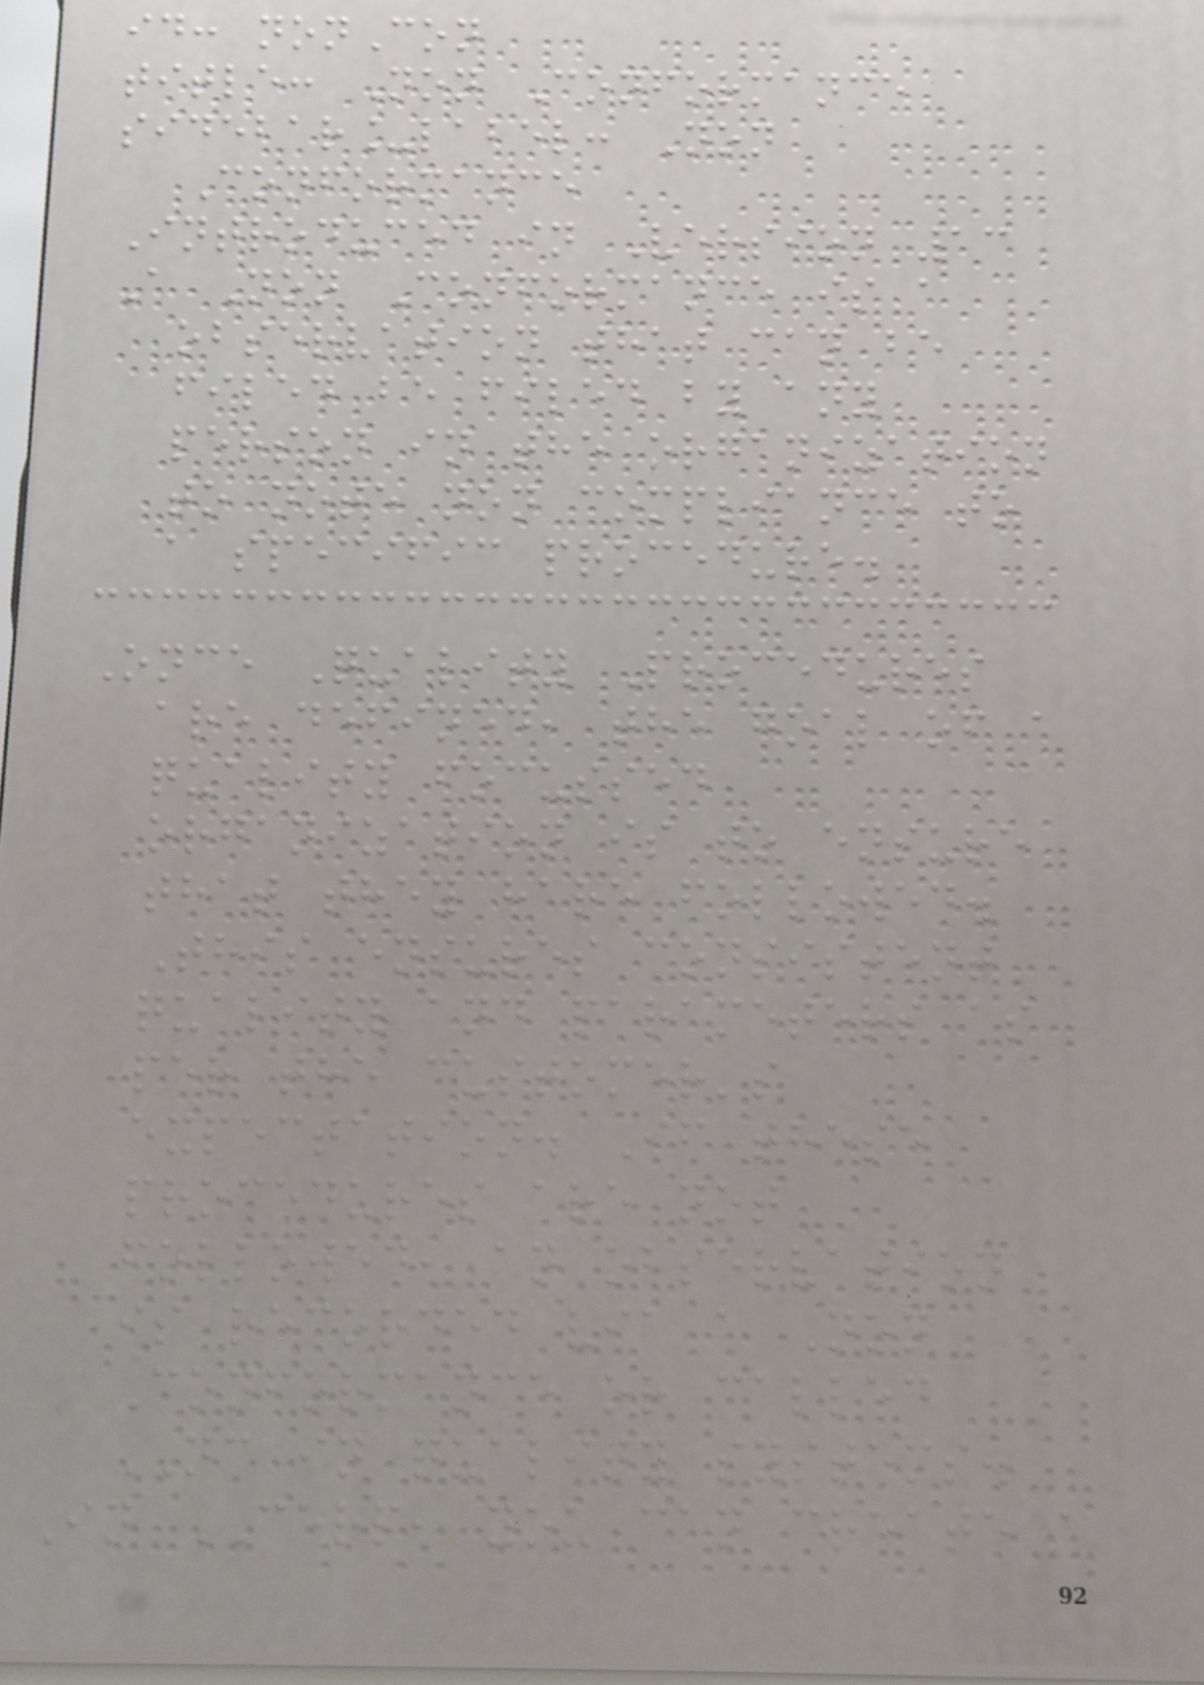id: nonCon
title: Non Conformance
sidebar_label: Non
Conformance
Introduced in Version 13
A Non Conformance is a
observation that can be
filed be filed by any
person in the organization
to note non compliance to
a specific procedure.
Once Quality Procedures
are defined, the goal of a
quality focussed
organization is to ensure
that they hare followed.
This ensures consistent
quality and parameters as
per the customer's
expectation. If these
procedures are not
followed, an observation
is recorded via a Non
Conformance or called
NC in quality systems.
In CERP, you can create a
